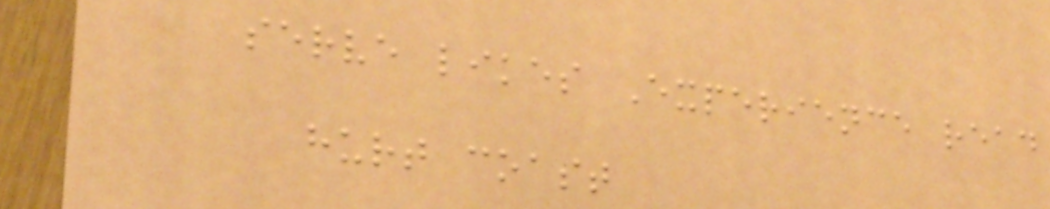serve likes Experience read
hurt coast
